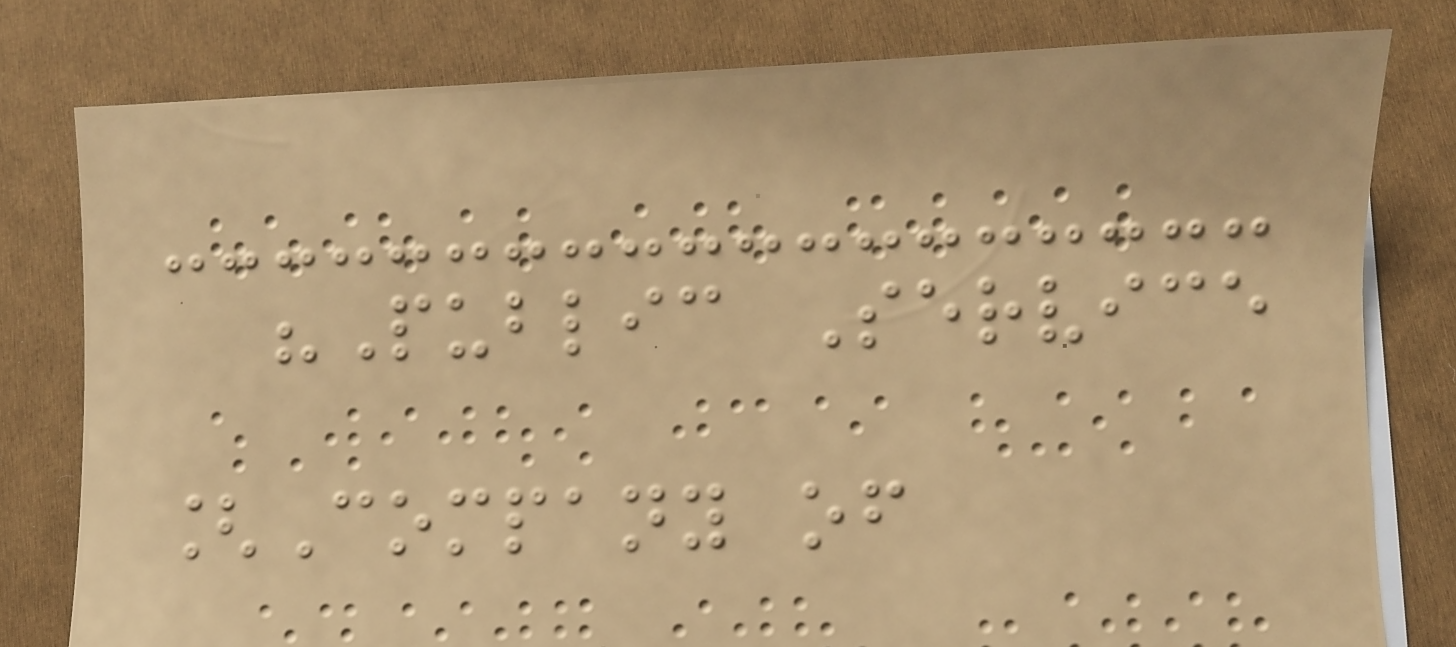"Public Service
[Company of
